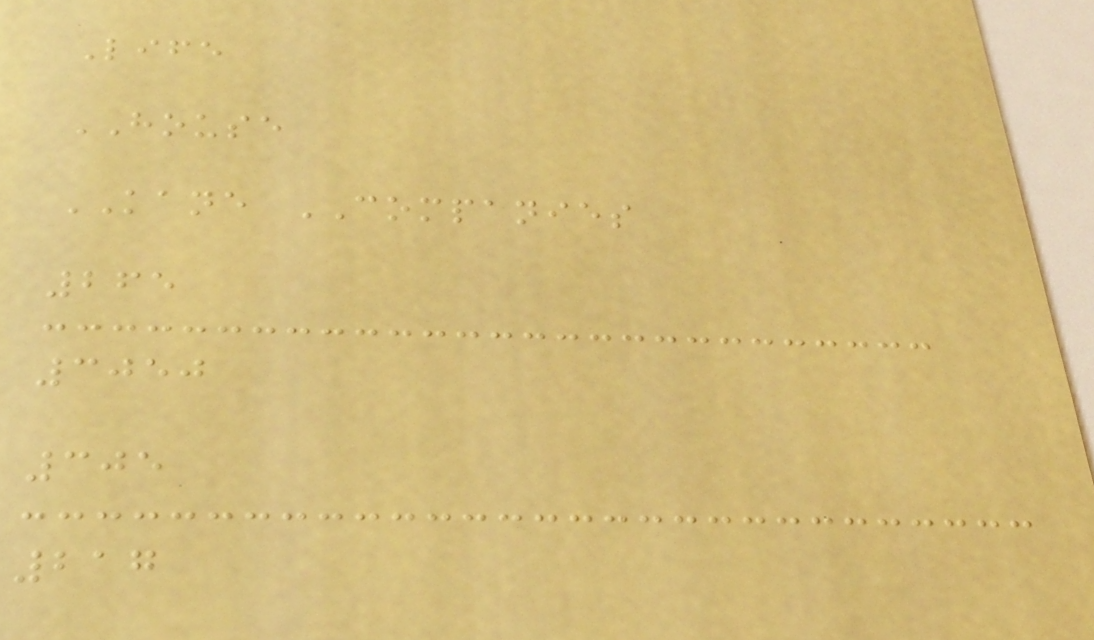Life
HOUSE
KANE COMPANIES
265
3050
305
217
